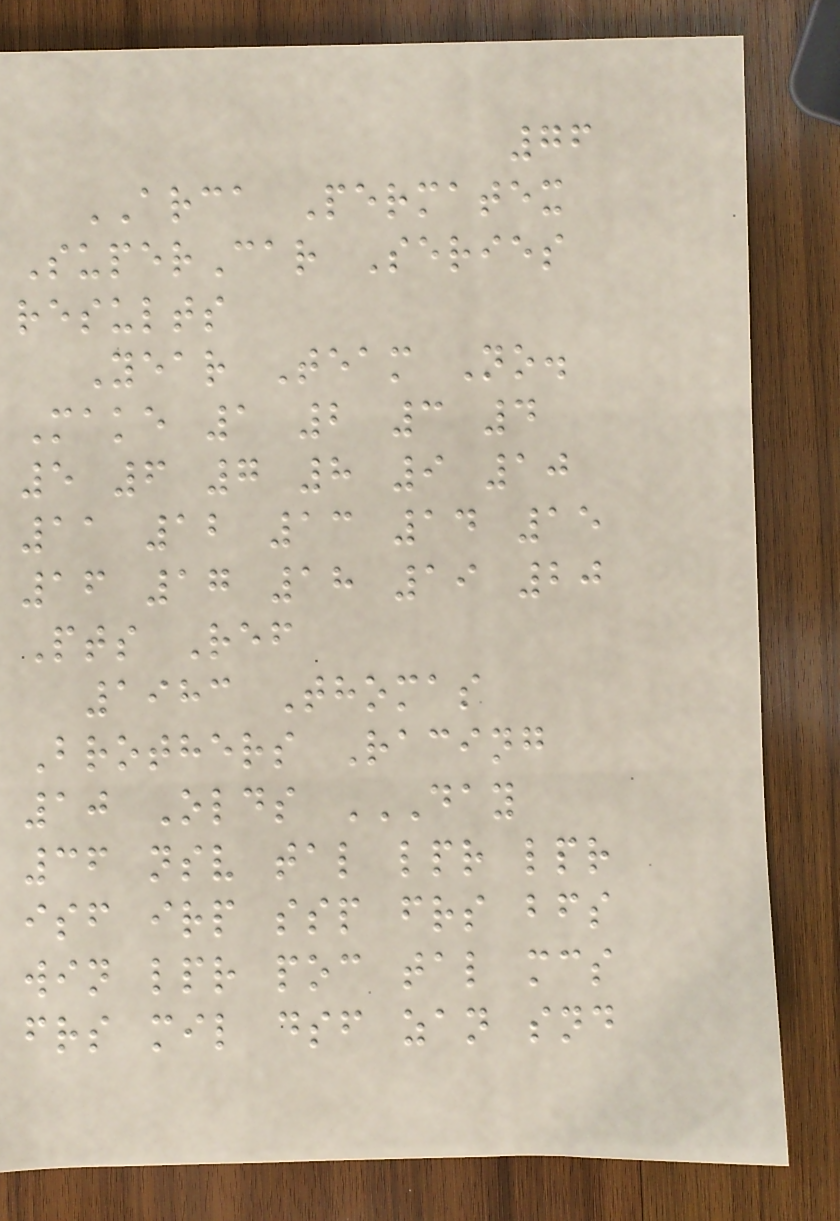76
ARCA Permatex
SuperCar Series
results
Year Team No.
Make 1 2 3 4
5 6 7 8 9 10
11 12 13 14 15
16 17 18 19 20
Pts Ref
1983 Thomas
Brothers Racing
10 Olds DAY
36 NSV TAL LPR LPR
ISF IRP SSP FRS BFS
WIN LPR POC TAL MCS
FRS MIL DSF ZAN SND
